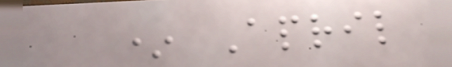* April
